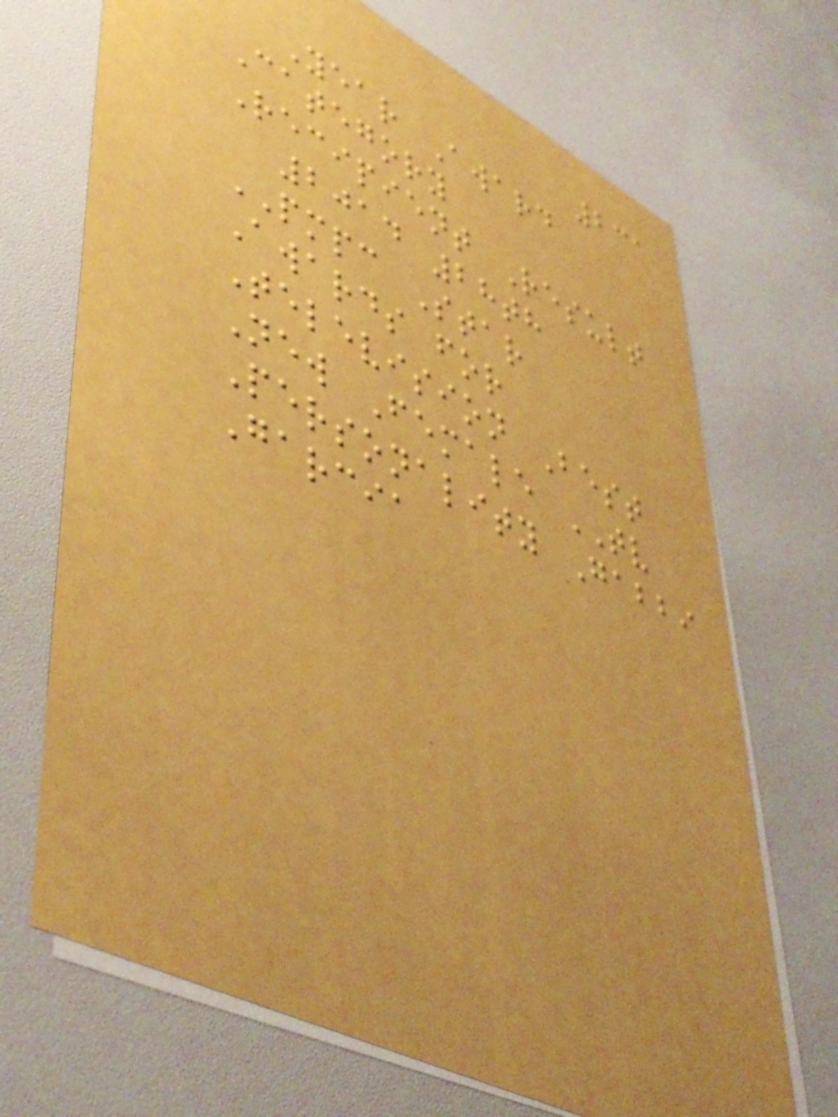231
Year Award
Category
Recipient Result
2014 28th
PMPC Star
Awards for
Television Best
New Female TV
Personality Gabbi
Garcia
